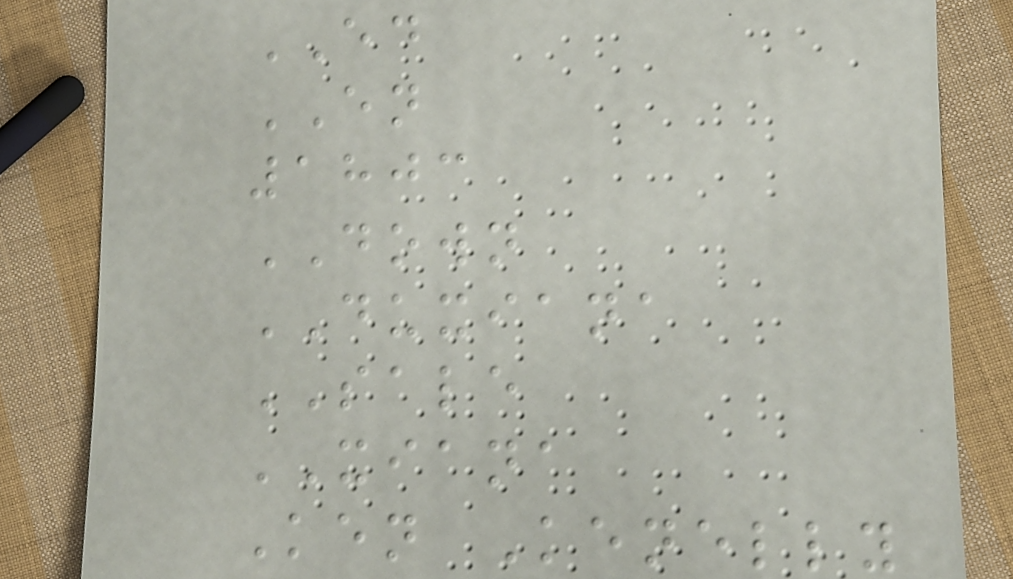ED
EN
1803
DOWN
DUXIANA
SALE
XIANA
Ken Kenelly
